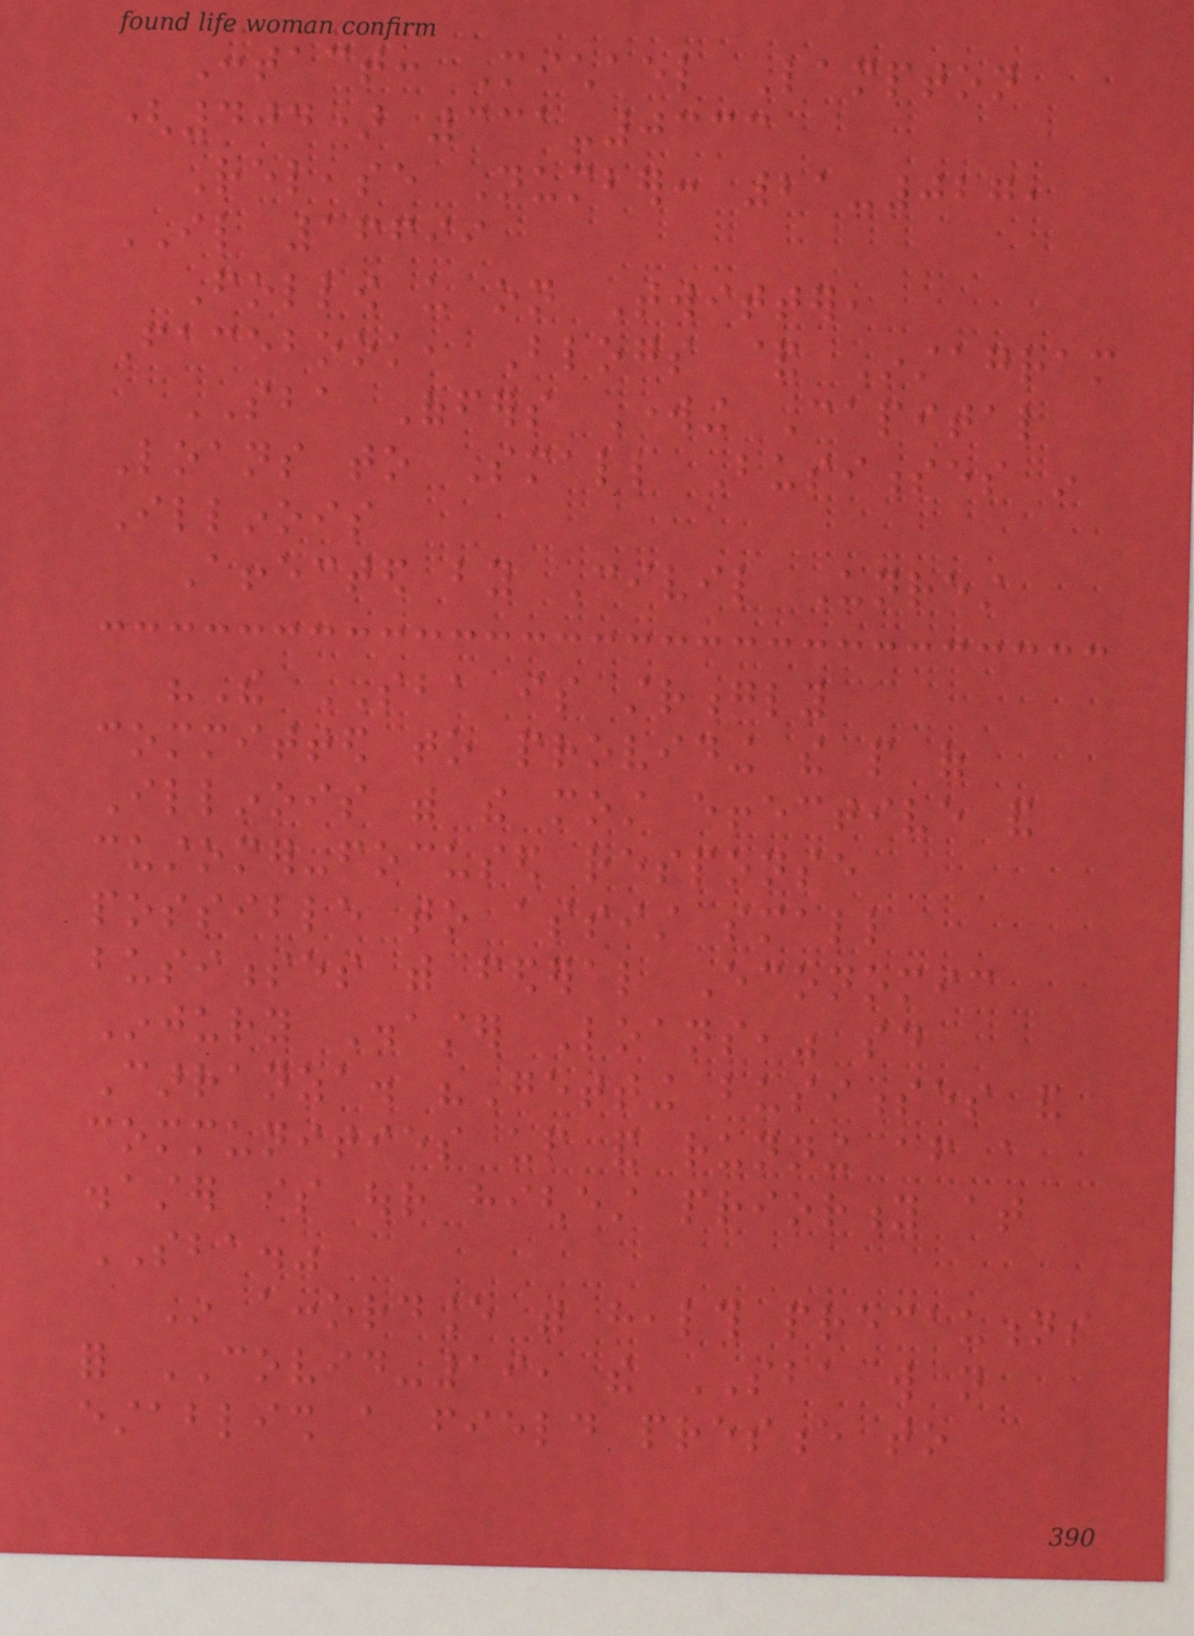Contact: Michael Lampton
(404) 331-0333
Release Number: 21-027,
IL 16699
Follow us on Twitter,
Facebook, Blogs & Instagram
SBA Offers Working Capital
Loans to Small Businesses in
Illinois
Affected by Civil Unrest
"The SBA is strongly
committed to providing the people of
Illinois with the most effective and
customer-focused response
possible to assist small
businesses with federal Economic
Injury Disaster Loans," said
Carranza. "Getting businesses and
communities up and running after a
disaster is our highest priority at
SBA."
In accordance with health precautions
for COVID-19, the SBA will not
establish a field presence to
